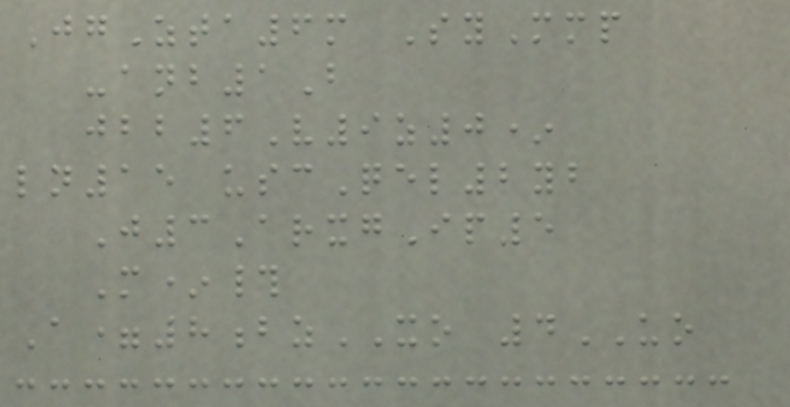JgZta6m SyMmp
-anb1B
jbb6V9z0*
ln15 uscQel2yb
J3ArxgIp5
M*#
A=8bzXO 4UO
